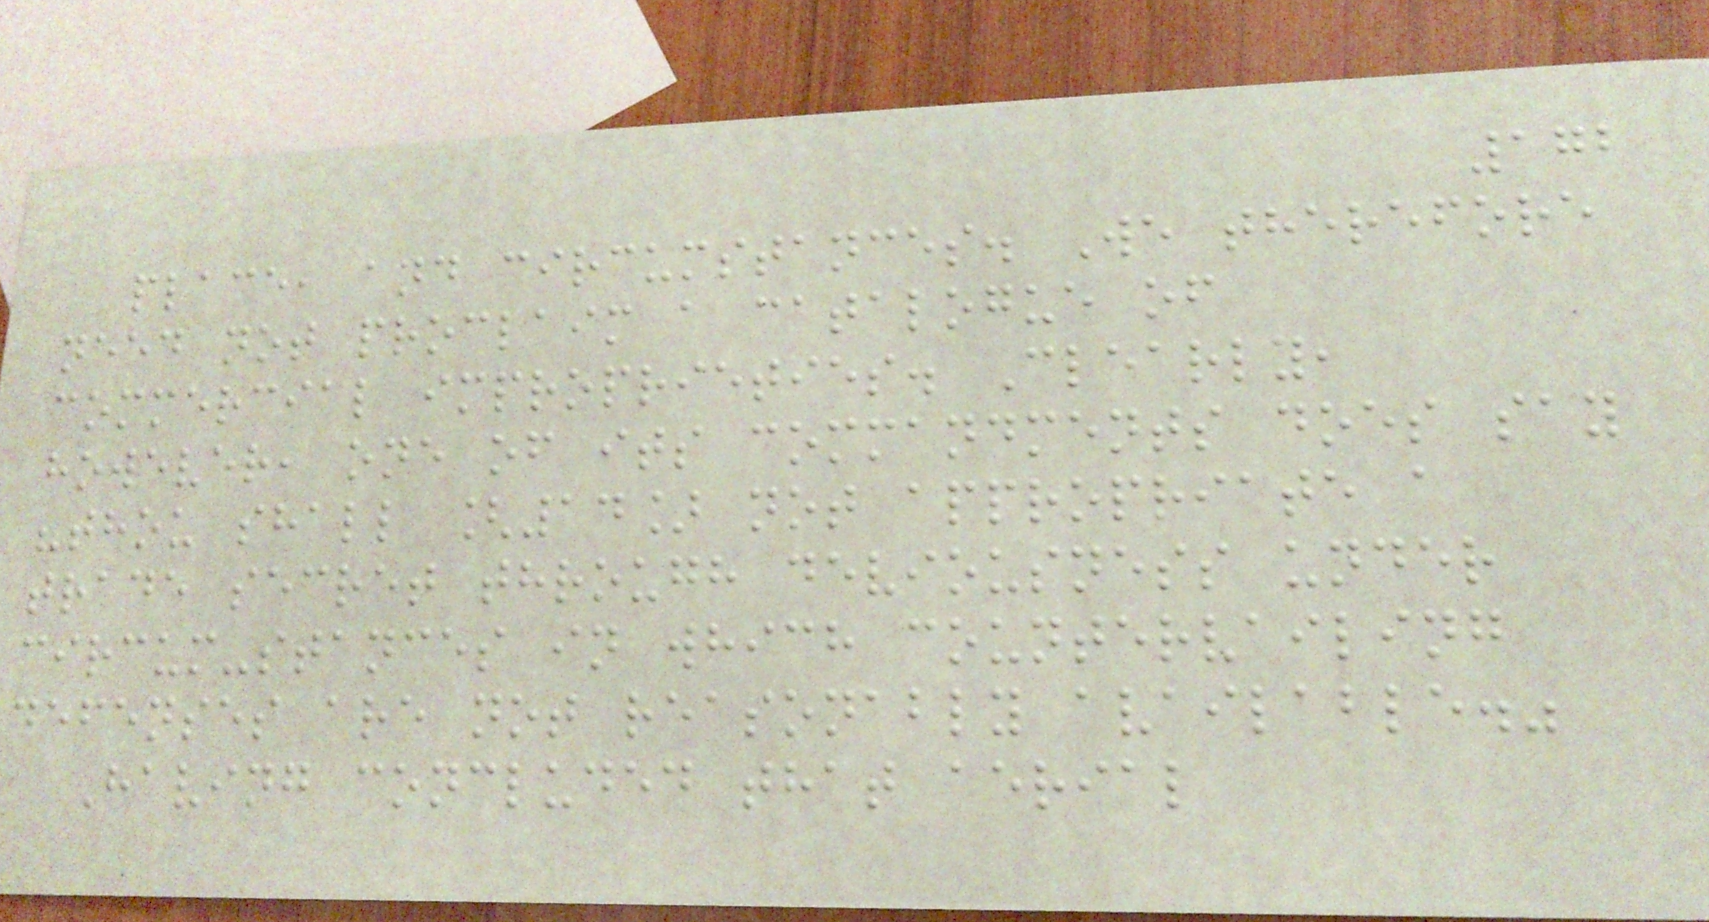172
place, and circumstances. We therefore
need not proclaim a catalogue of
commercial improprieties. Clearly,
however, one of its commandments does say
"thou shall [14] not appropriate a
trade secret through deviousness under
circum-stances in which countervailing
defenses are not reasonably available."
Having concluded that aerial
